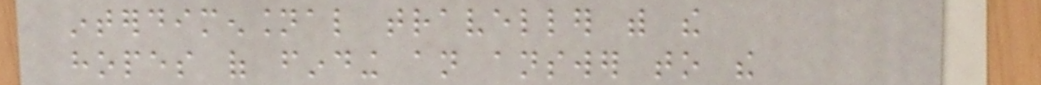interdimensional traveller with the
hopes of finding an answer to the
